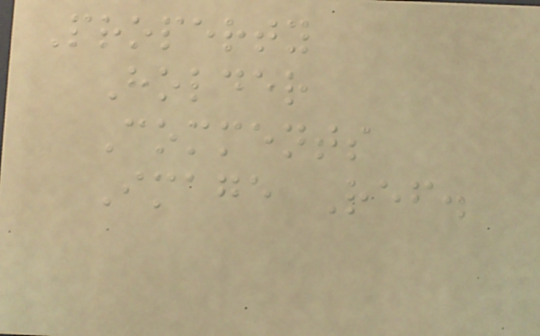Property
Holder
Comments
Image Ref.
